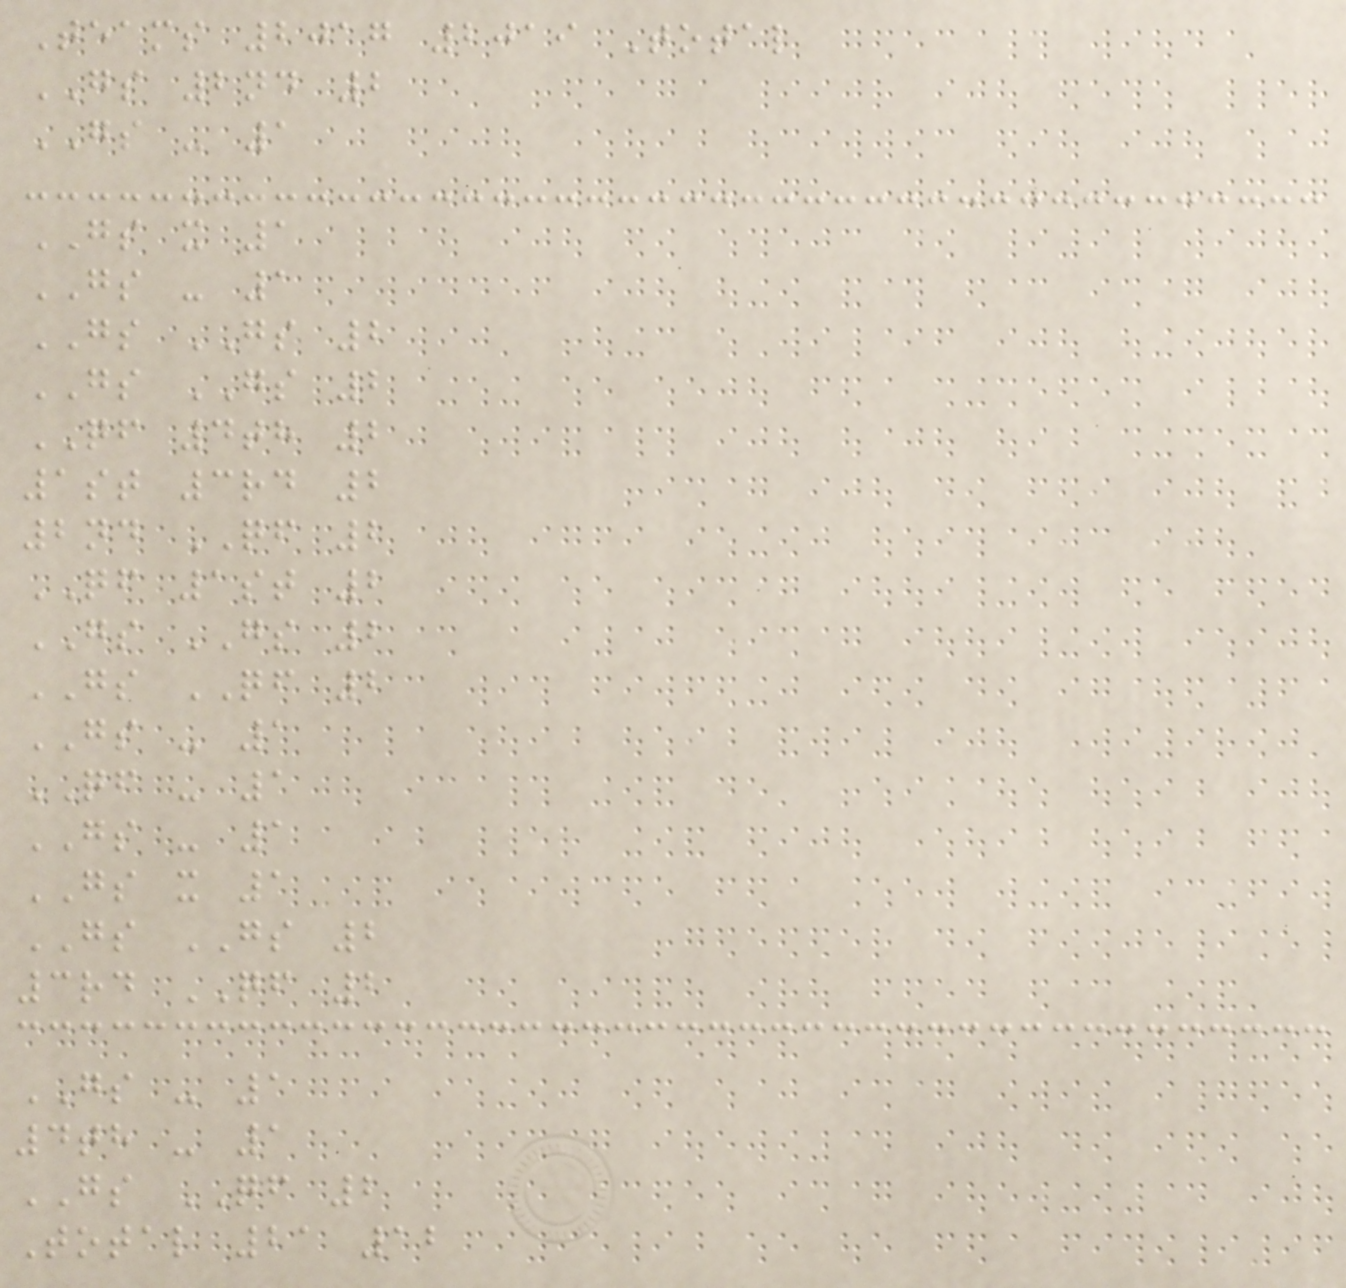Teams 2017 2019 Total
GS 2nd 2
GS - 1
GS x 1
GS - 1
GS GS 2
GS GS 2
QF 4th 2
1st 3rd 2
2nd QF 2
QF 1st 2
GS GS 2
GS QF 2
GS - 1
QF - 1
GS - 1
GS x 1
GS GS 2
3rd QF 2
GS - 1
4th - 1
GS QF 2
Total 21 12
